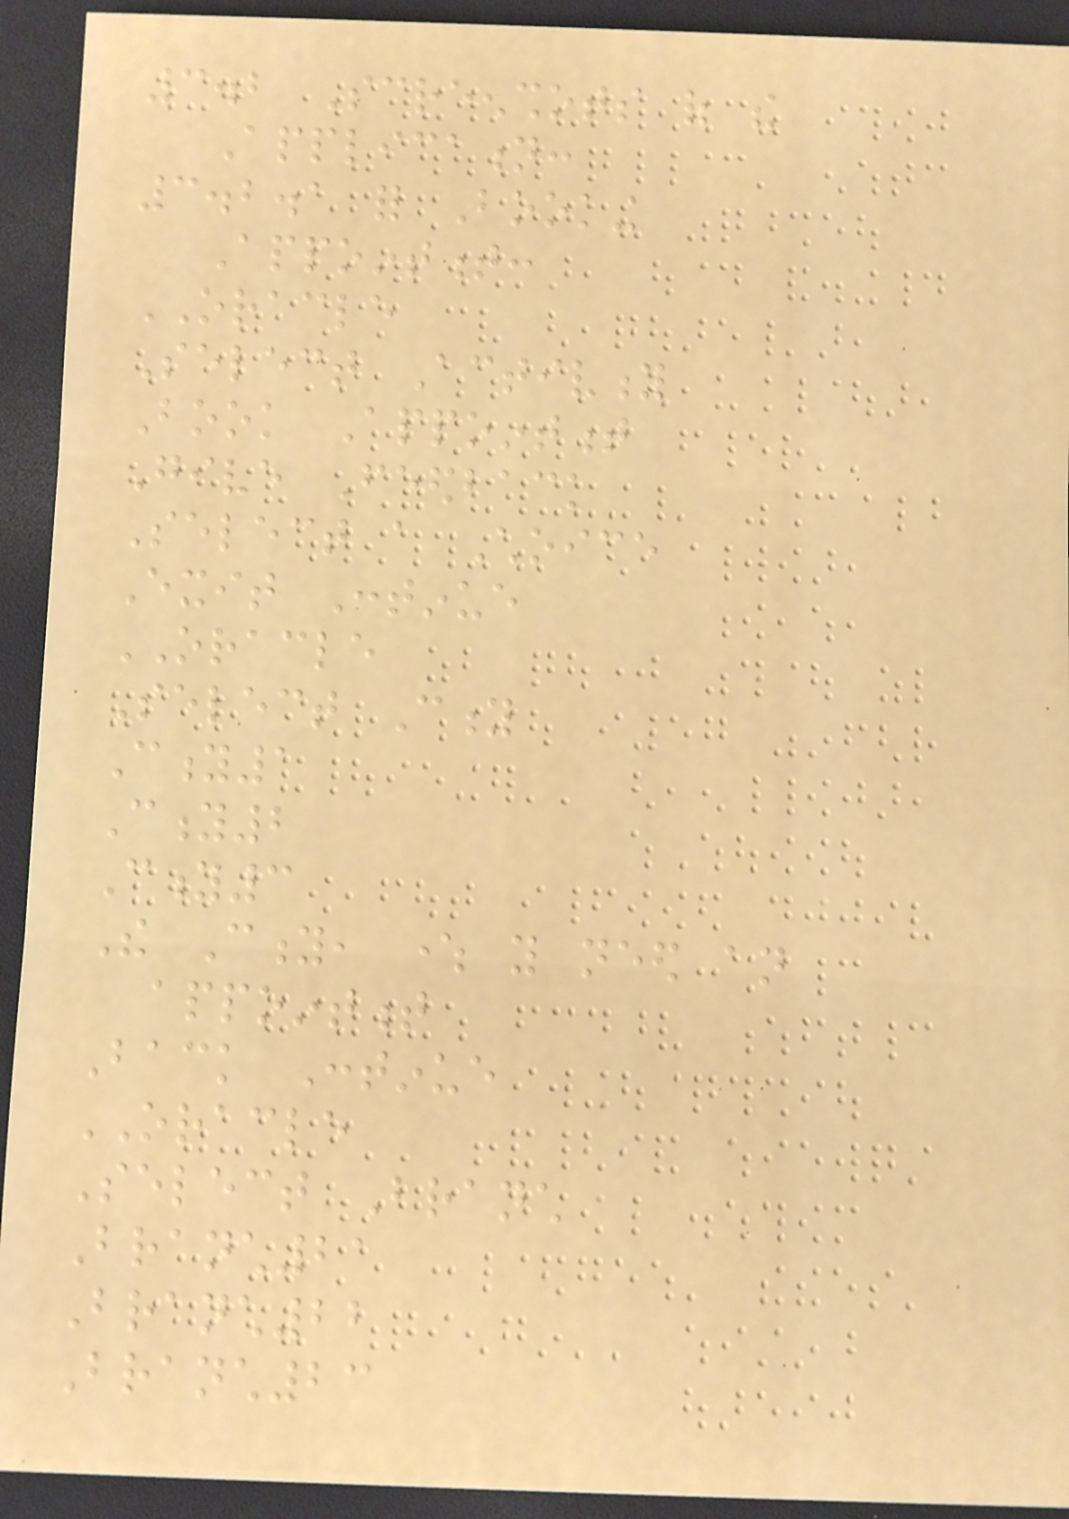3.2 Screenshots of the
Application:
3.2.1 for Booking
Appointment:
ORACLE
Select Activity
Book Appointment
Give Feedback
Select a Choice
Exit Continue
ORACLE
Select City
City1
City2
City3
The City, where you need an
appointment
Back Continue
ORACLE
Select Branch
Branch21
Branch22
Branch23
